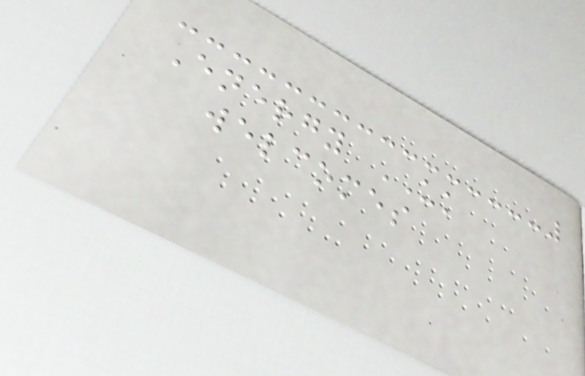Energy UK
welcomes
